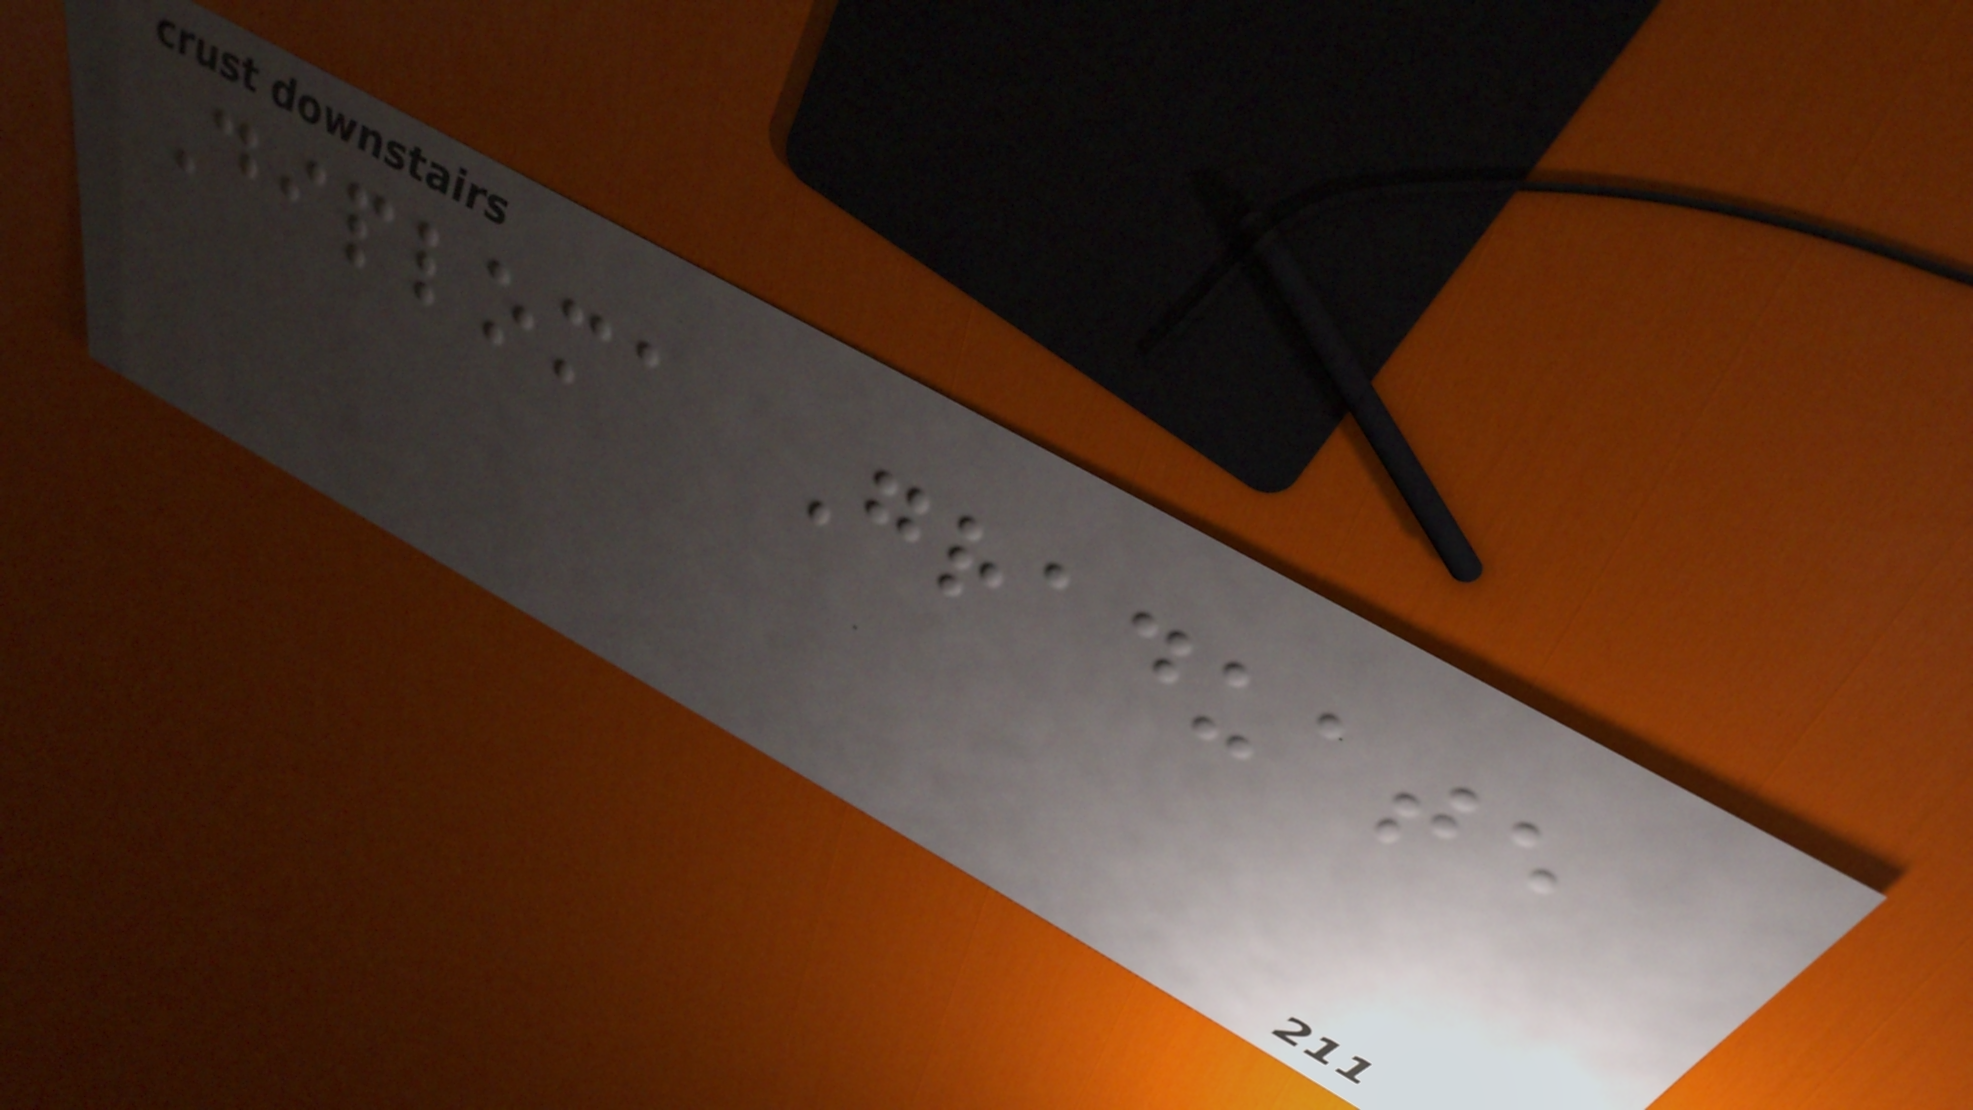Diploma Graduate
